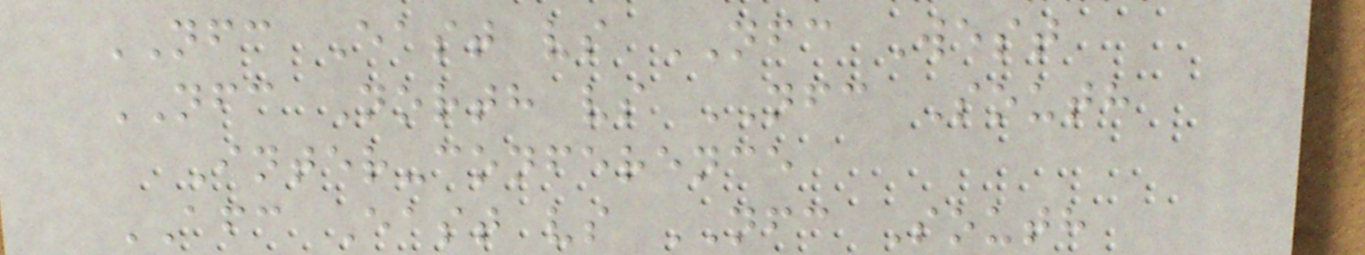NFC East vs NFC West
NFC North vs NFC South
Inter-conference
AFC East vs NFC South
